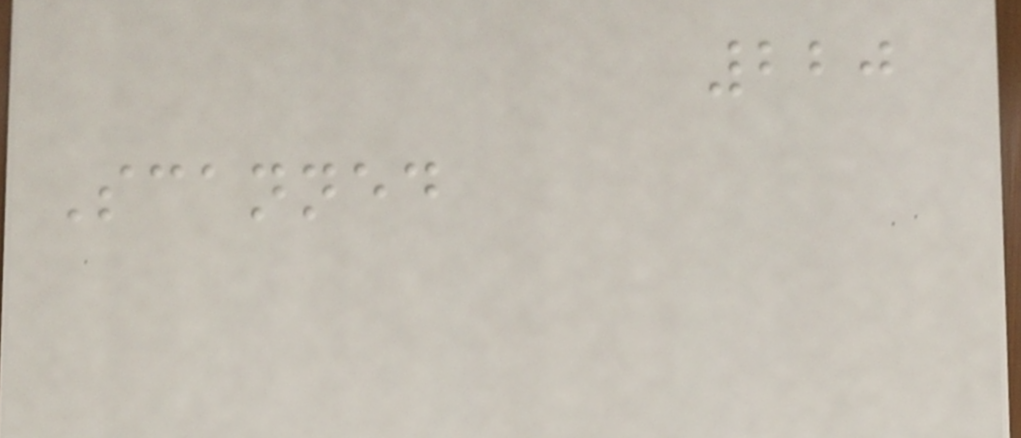220
Scanned
